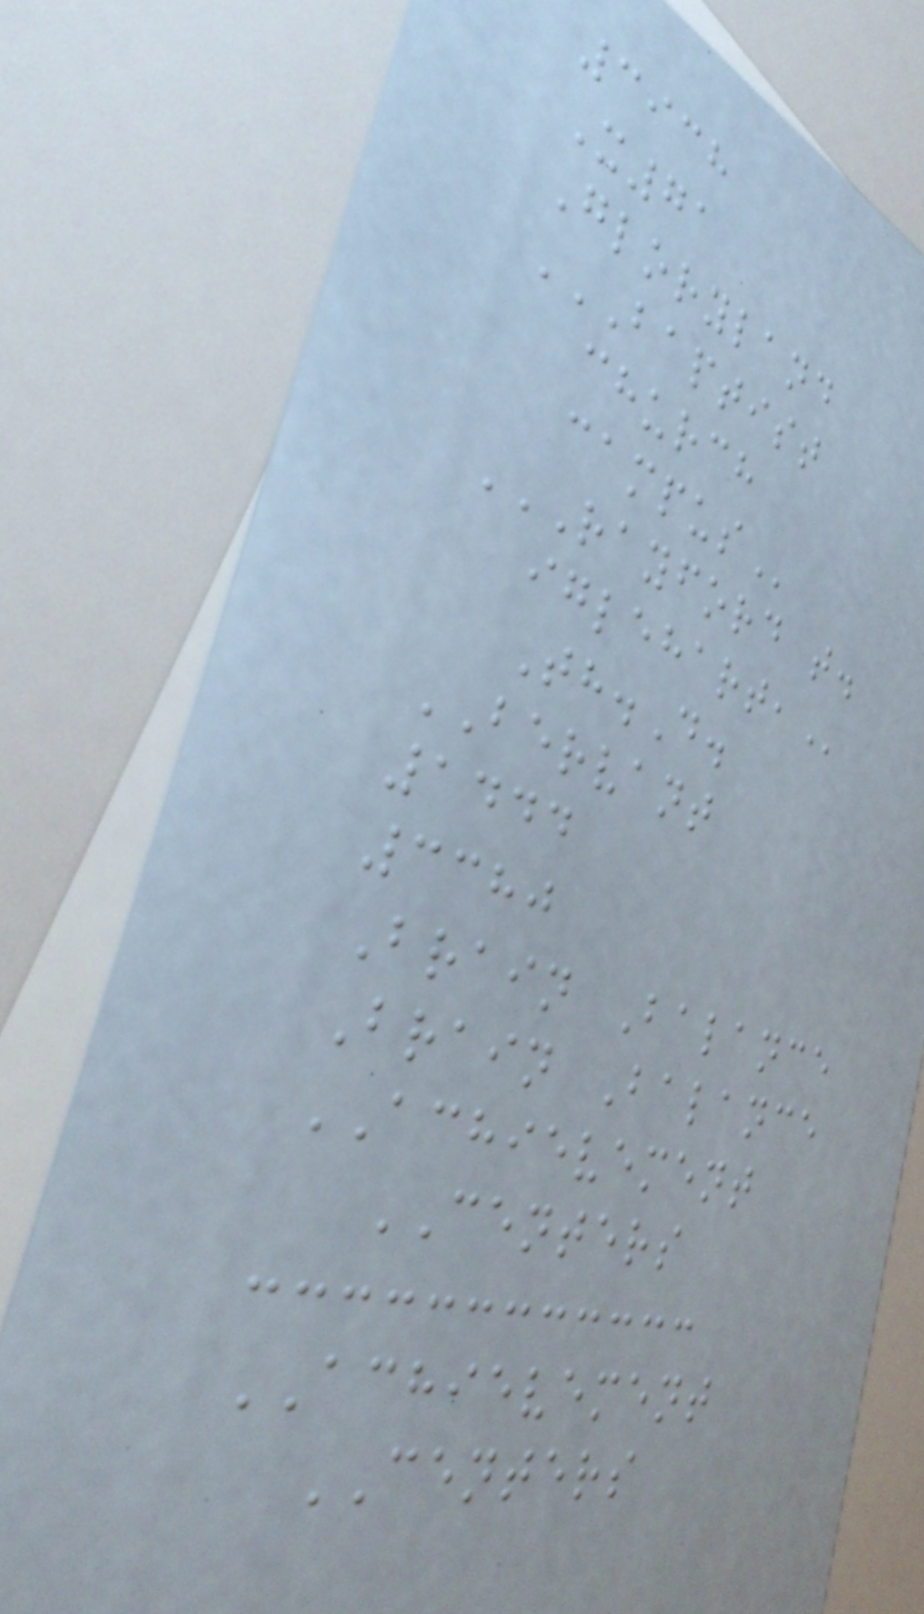3938
X71
Gloryland
BAPTIST
CHURCH
CAMPUS
RAYFORD T.
IGLEHART,
Th.D.
BERVANT
1444
3380
Brain Balance
Brain Balance
ACHIEVEMENT
CENTERS
ACHIEVEMENT
CENTERS
